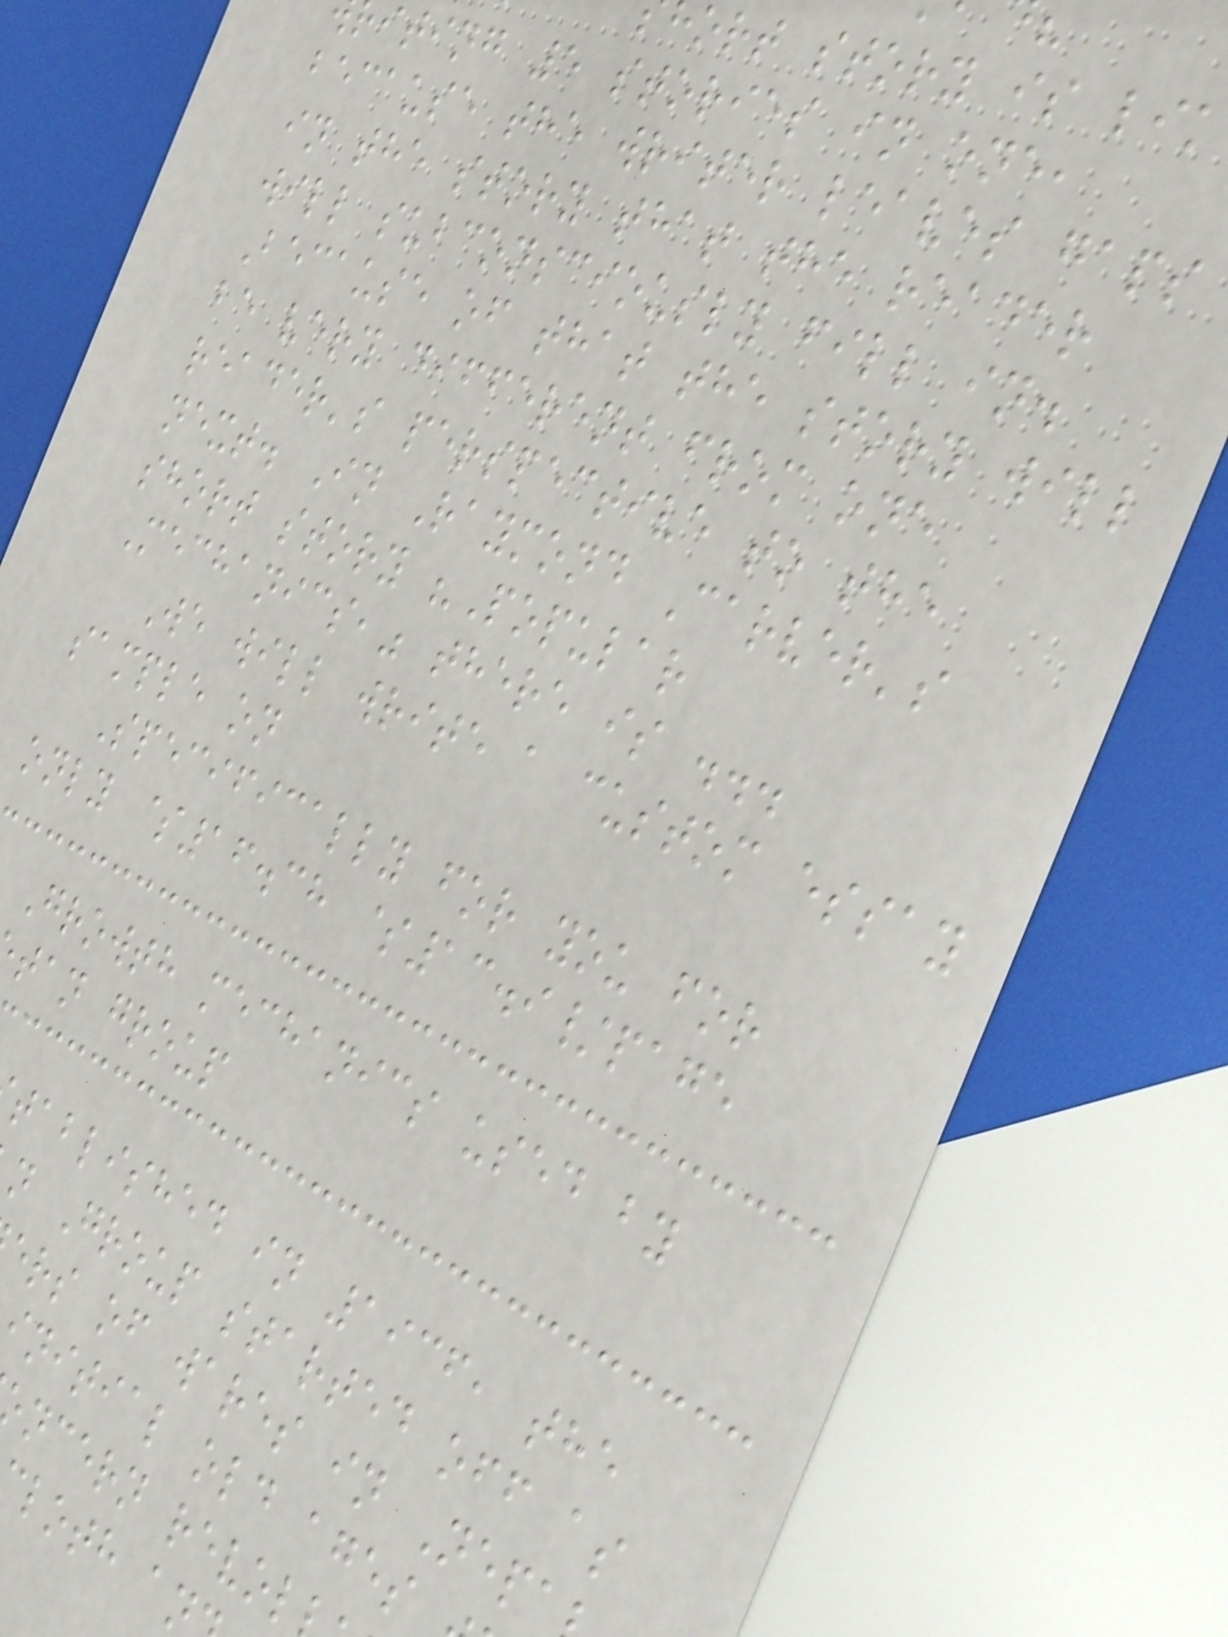ort story is lik
iting 5 stories in one,
because the writer leaves gaps
in the story that the reader
will subconsciously fill in.
Because of that the story will
be very different from one
reader's perspective to the
next. In Raymond Carver's
short story "Popular
Mechanics," there is ...
We will write a custom essay
sample on
Specifically for you for
only $16.38 $13.9/page
Growth mechanics used by
tan group
tablished in 1936, the
n Group started off as
ers of wares in Nepa
initial old ages
ncern revol
loth an
